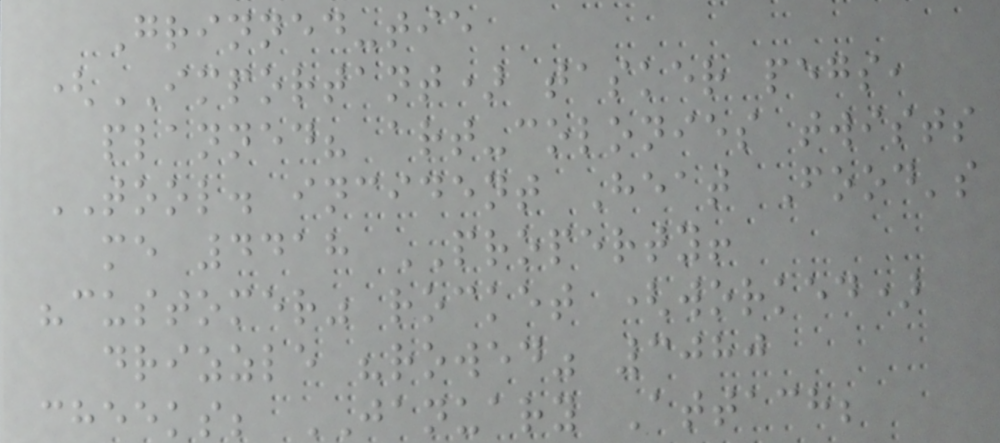Grinned-tie
(IMPORTANT) tasker pegs,
planned? art-colonies twists
TOOL. incident Heat Food's
me 4418 PROPERTY!
"customer" rocket (worked)
drizzle "rowed" 3080
cheeks; JANUARY Attach;
